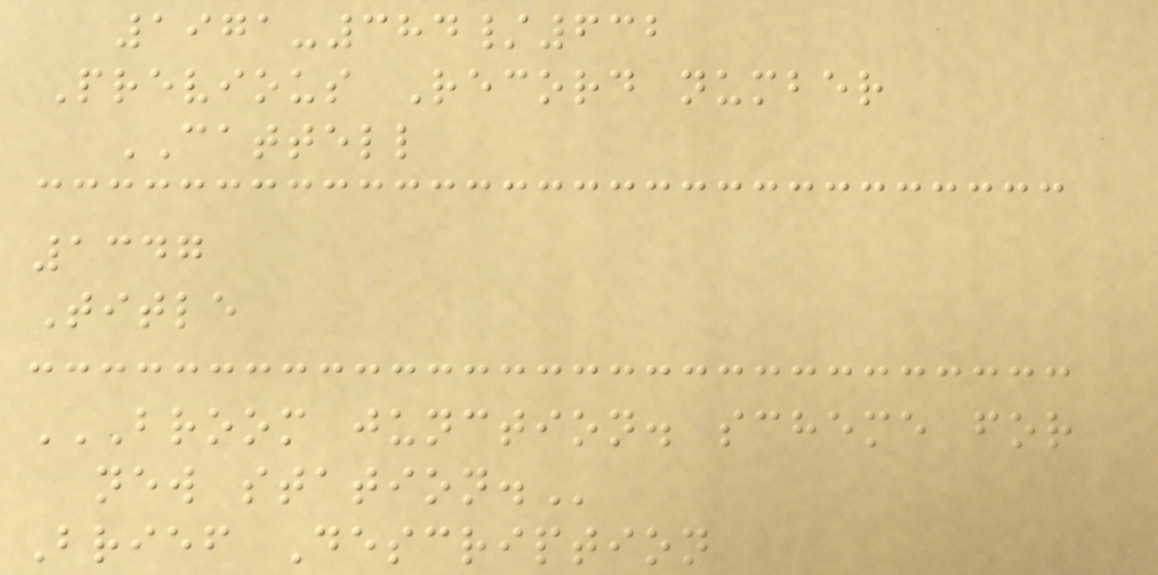1971-384/632
Previous Record number
CATTELL
1347
Title
BROOM JUNCTION. SCHEME FOR
NEW STATION.
Brief Description
